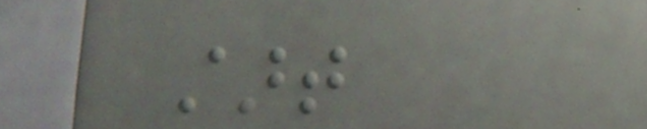start
